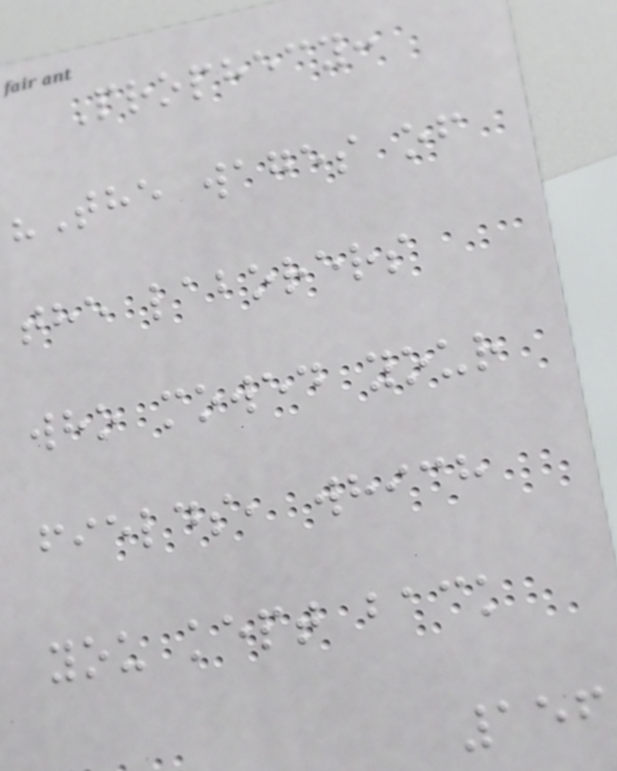Prophecy:
"The wages of
the laborers
who mowed your
fields, which
you kept back
156
